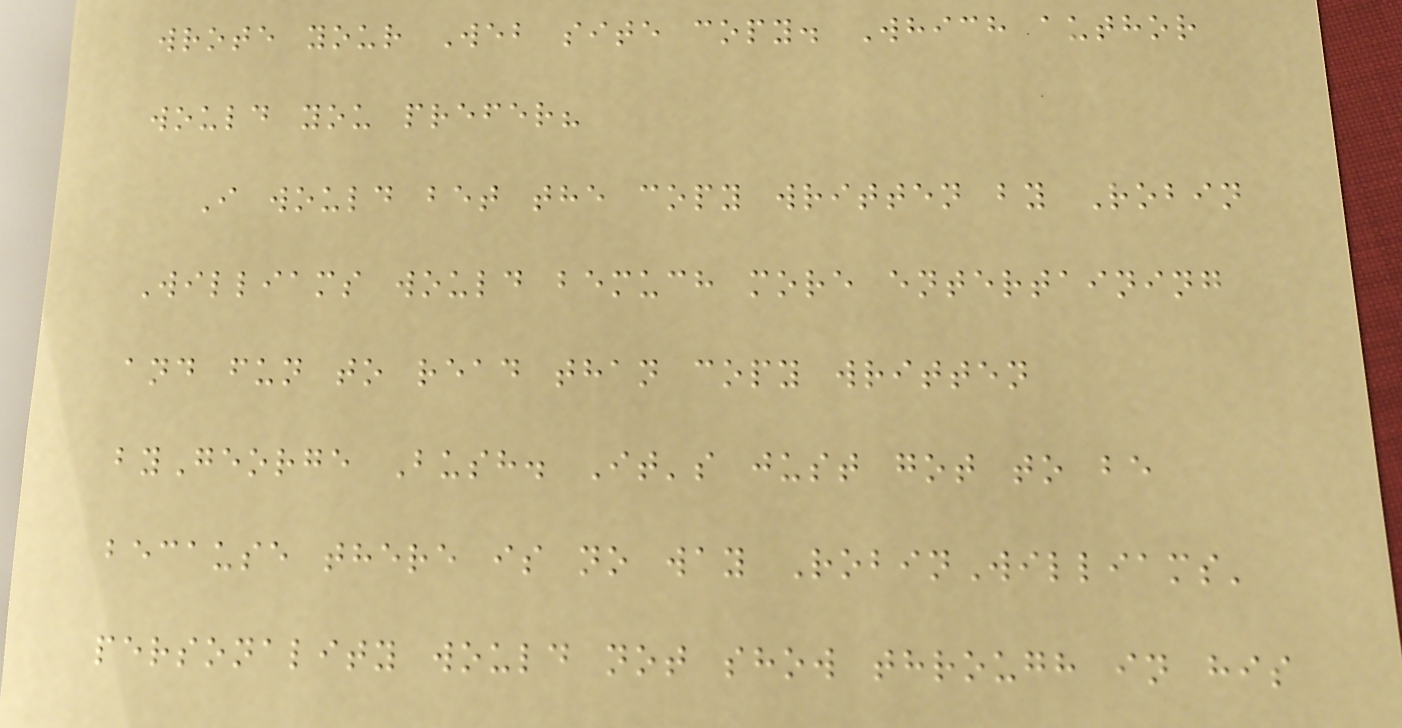wrote your Web site copy. Which author
would you prefer?
I would bet the copy written by Robin
Williams would bemuch more entertaining
and fun to read than copy written
byGeorge Bush. It's just got to be
because there is no way RobinWilliams'
personality would not show through in his
